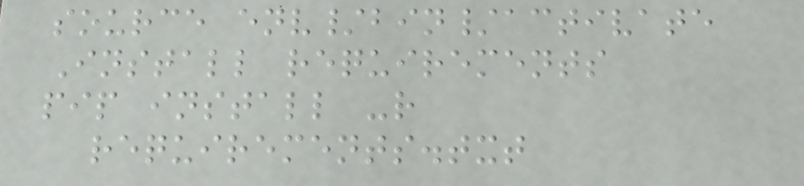source env/bin/activate
Install requirements
pip install -r
requirements.txt
